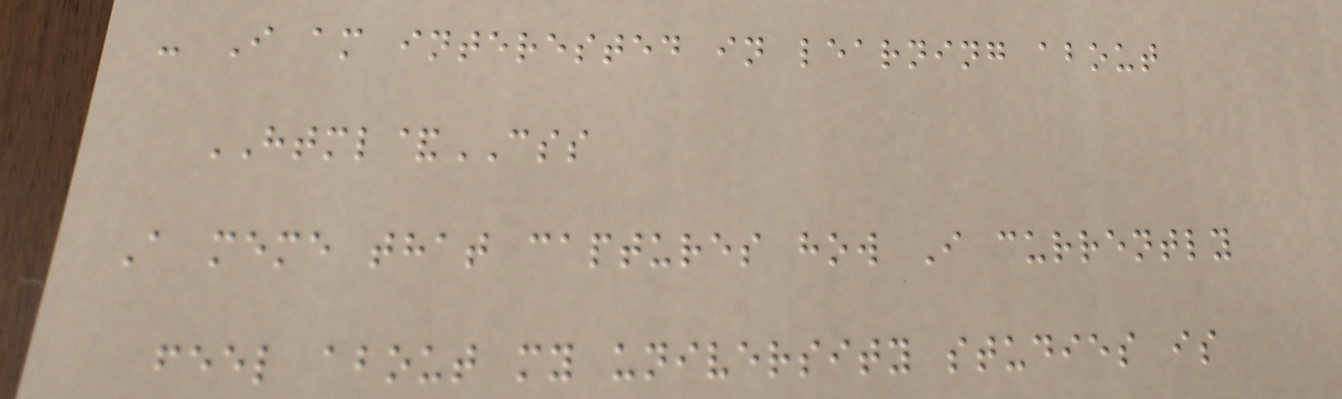- I am interested in learning about
HTML&CSS
A meme that captures how I currently
feel about my university studies is
